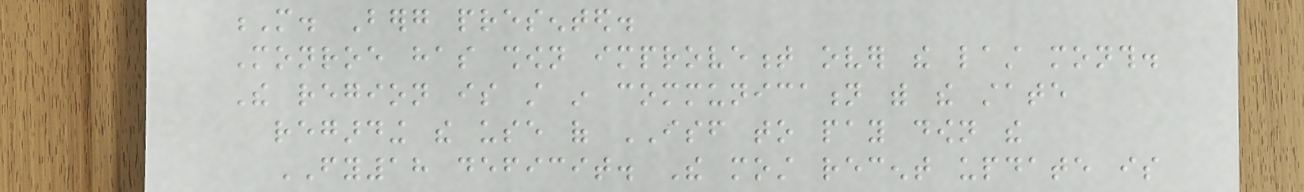M. Berg presented.
Monroe has shown improvement over the last month.
The region is still in communication with the state
regarding the use of ISF to pay down the
FY18 deficit. The most recent update is
